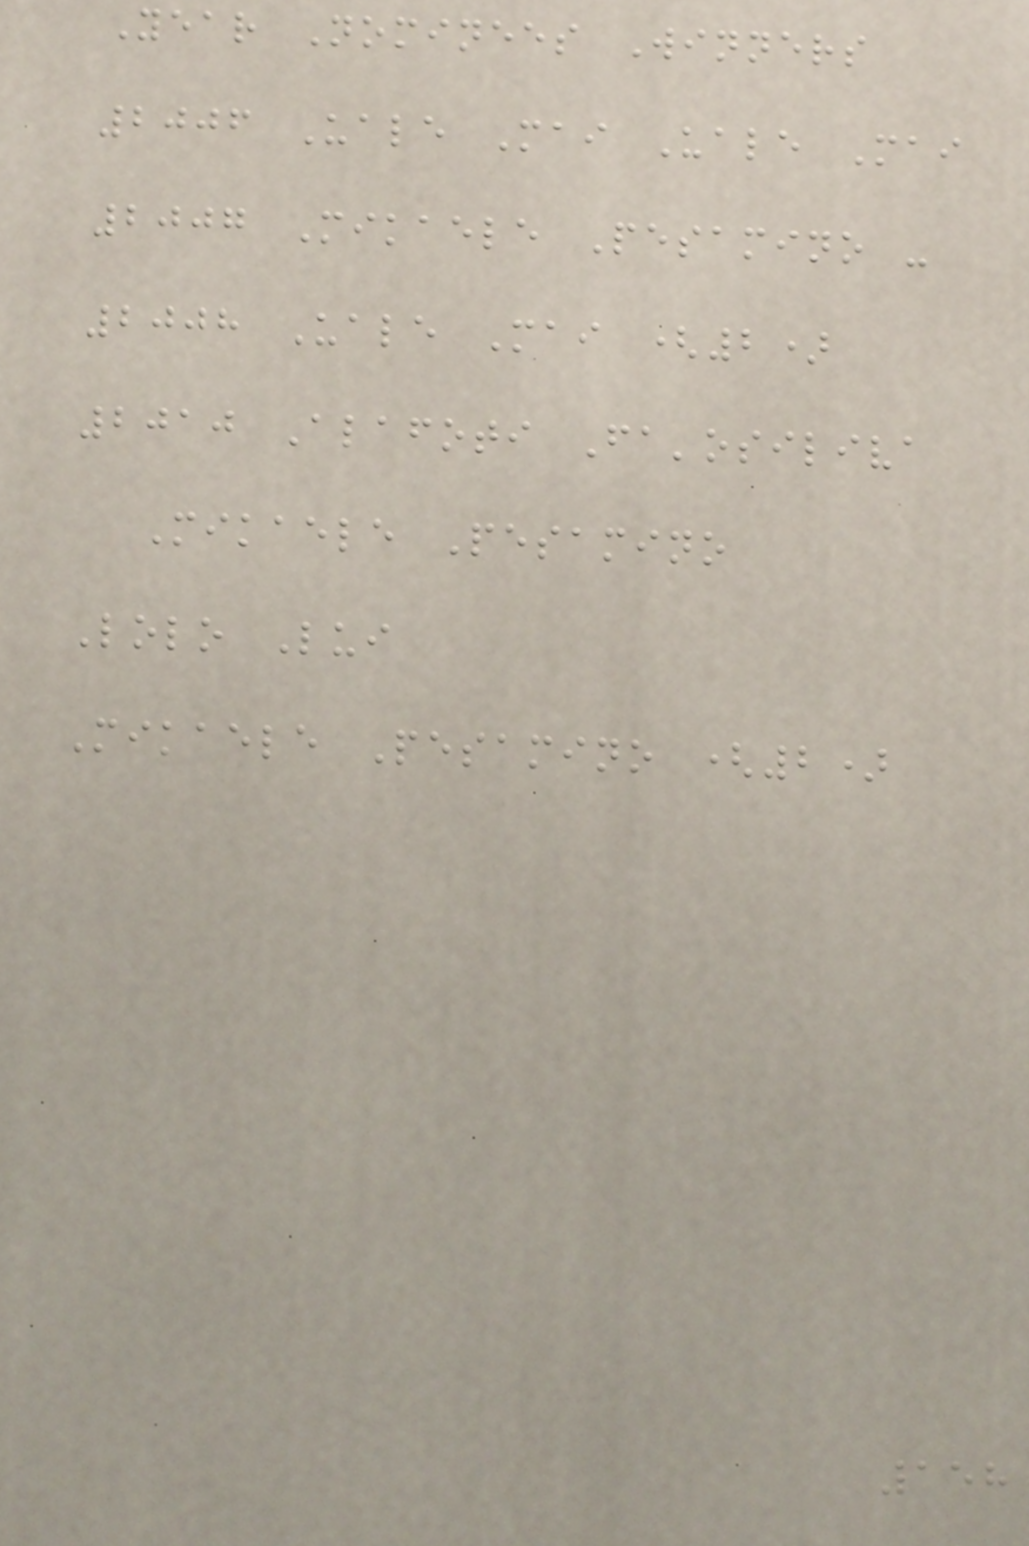Year Nominees Winners
2006 Uale Mai Uale Mai
2007 Mikaele Pesamino -
2008 Uale Mai (2)
2010 Alafoti Fa'osiliva
Mikaele Pesamino
Lolo Lui
Mikaele Pesamino (2)
158
